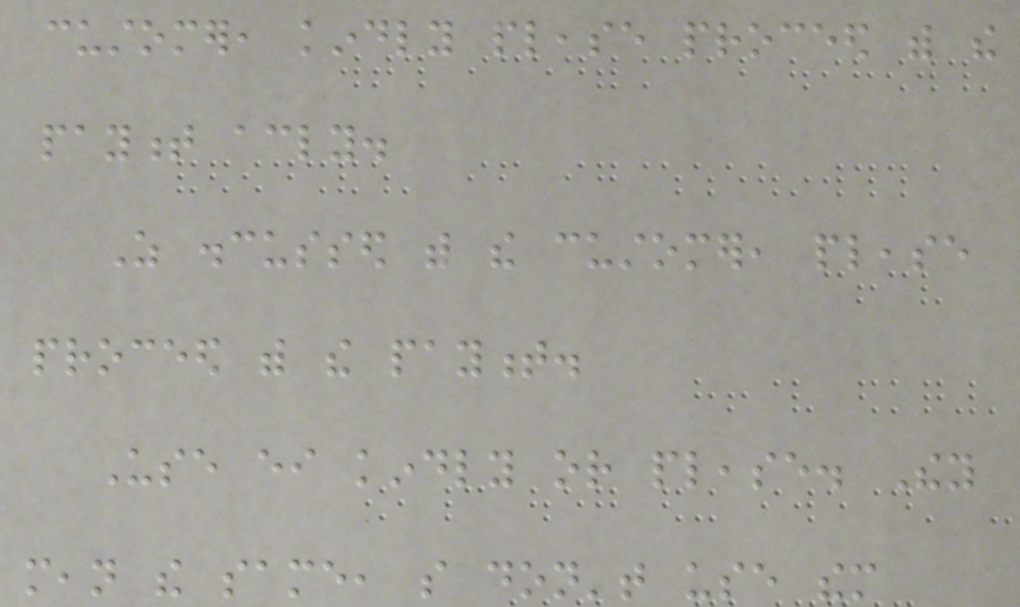customer, kindly please proceed with the
payment accordingly.
As discussed with the customer, please
proceed with the payment.
Use either kindly or please. They
mean the same, so don't use them
